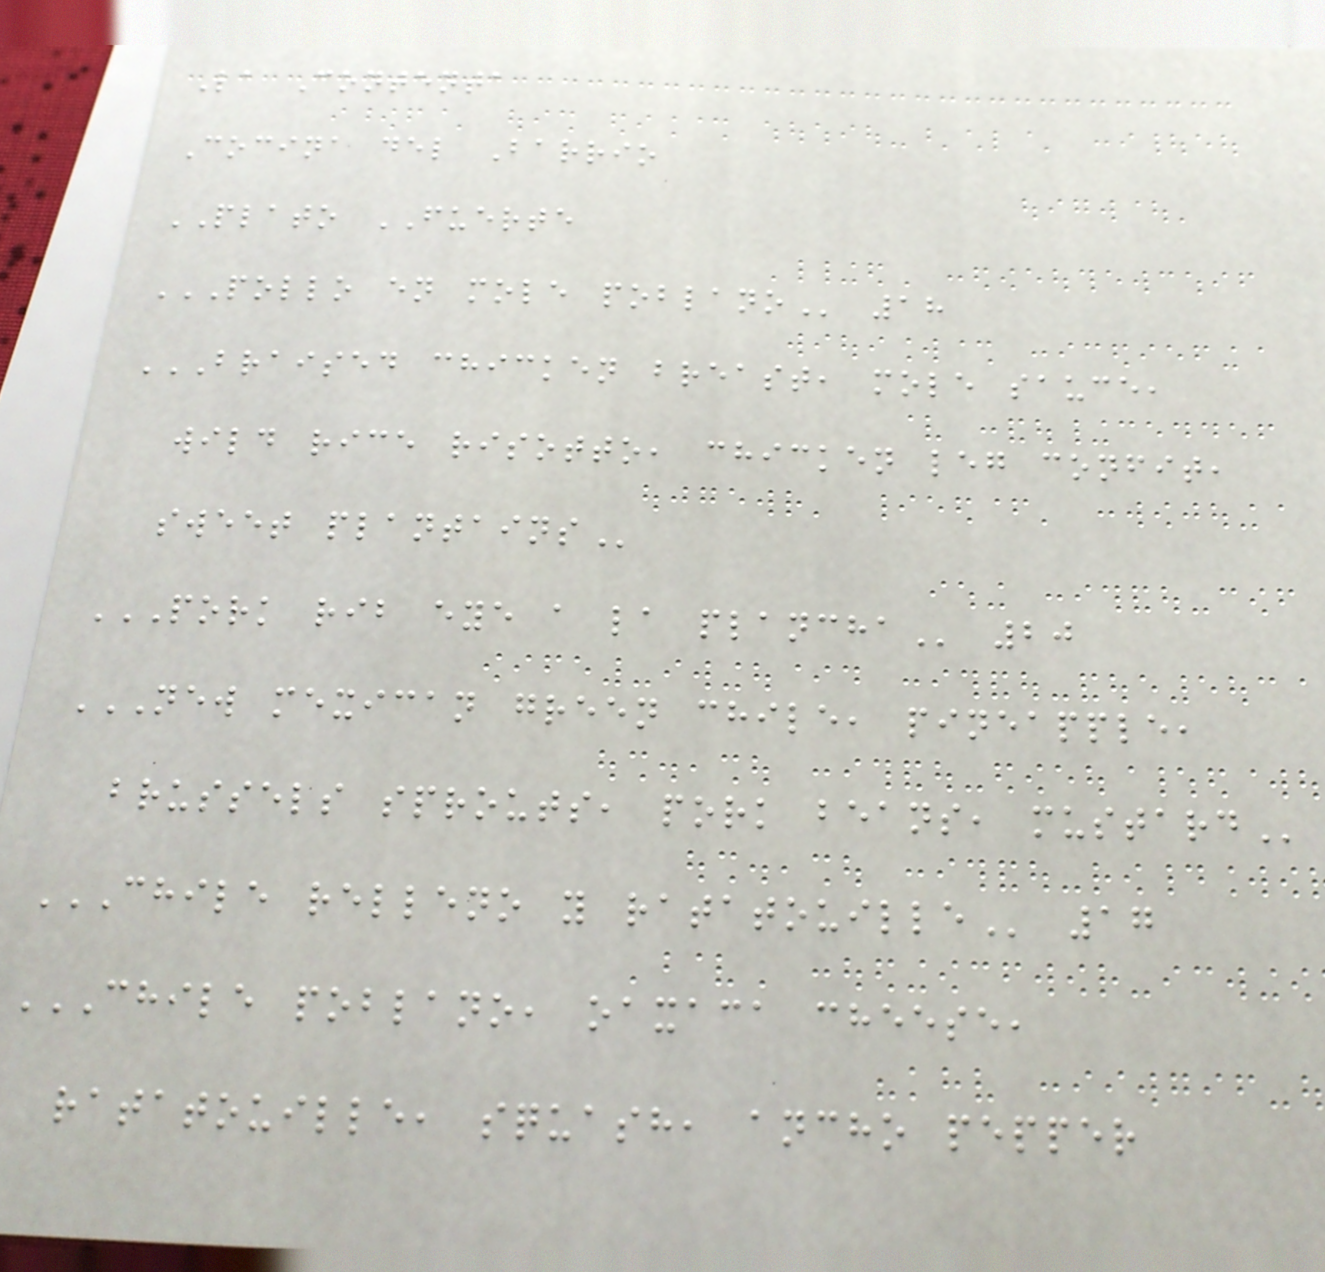La Contenta
Cocina del Barrio
PLATO FUERTE
POLLO EN MOLE POBLANO 18
BRAISED CHICKEN BREAST, MOLE SAUCE,
WILD RICE RISOTTO, CHICKEN LEG CONFIT,
SWEET PLANTAINS
PORK RIB EYE A LA PLANCHA 20
NEW MEXICAN GREEN CHILE, PINEAPPLE,
BRUSSELS SPROUTS, PORK BEANS, MUSTARD
CHILE RELLENO Y RATATOUILLE 17
CHILE POBLANO, OAXACA CHEESE,
RATATOUILLE, SQUASH, ANCHO PEPPER
